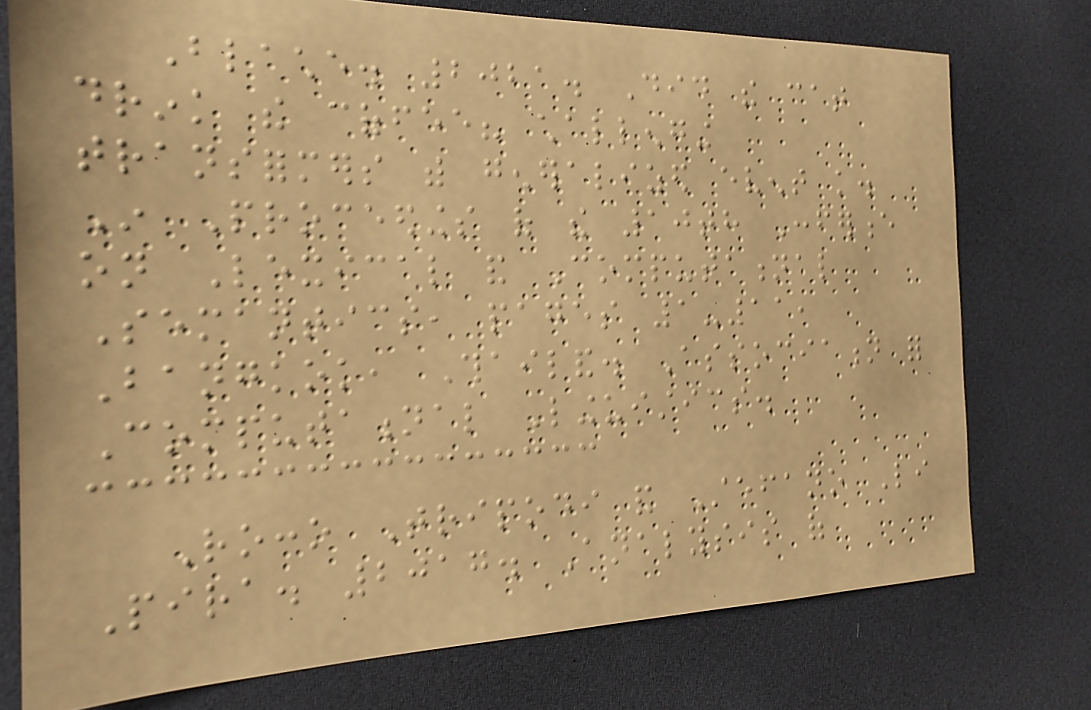Blache. 2021. Did the cat
drink the coffee? challenging
transformers with generalized event knowledge.
In Proceedings of the 10th Conference
on Lexical and Computational
Semantics, pages 1-11,
Bangkok, Thailand. Association for
Computational Linguistics.
Rocco Tripodi and Stefano Li
Pira. 2017. Analysis of
